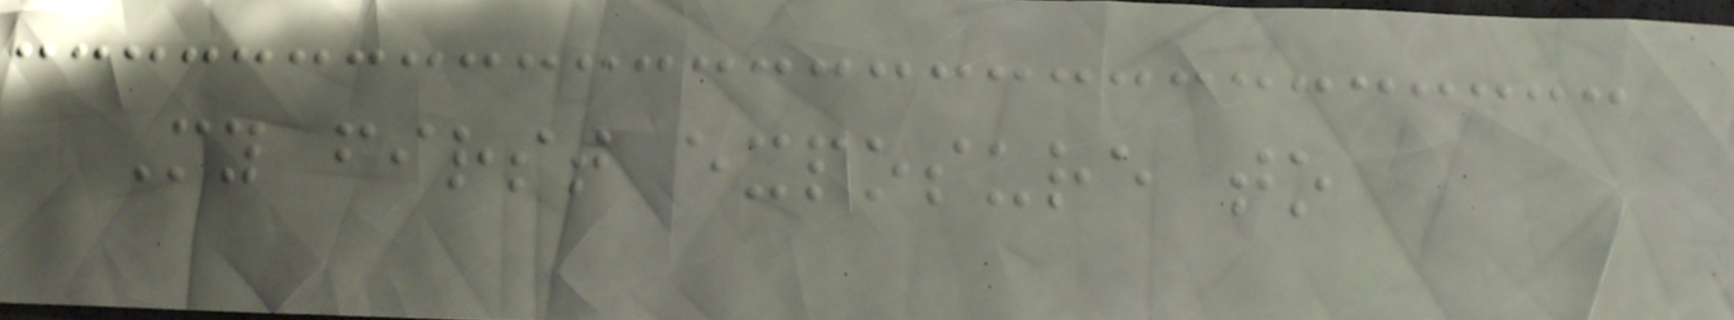My first exposure to
